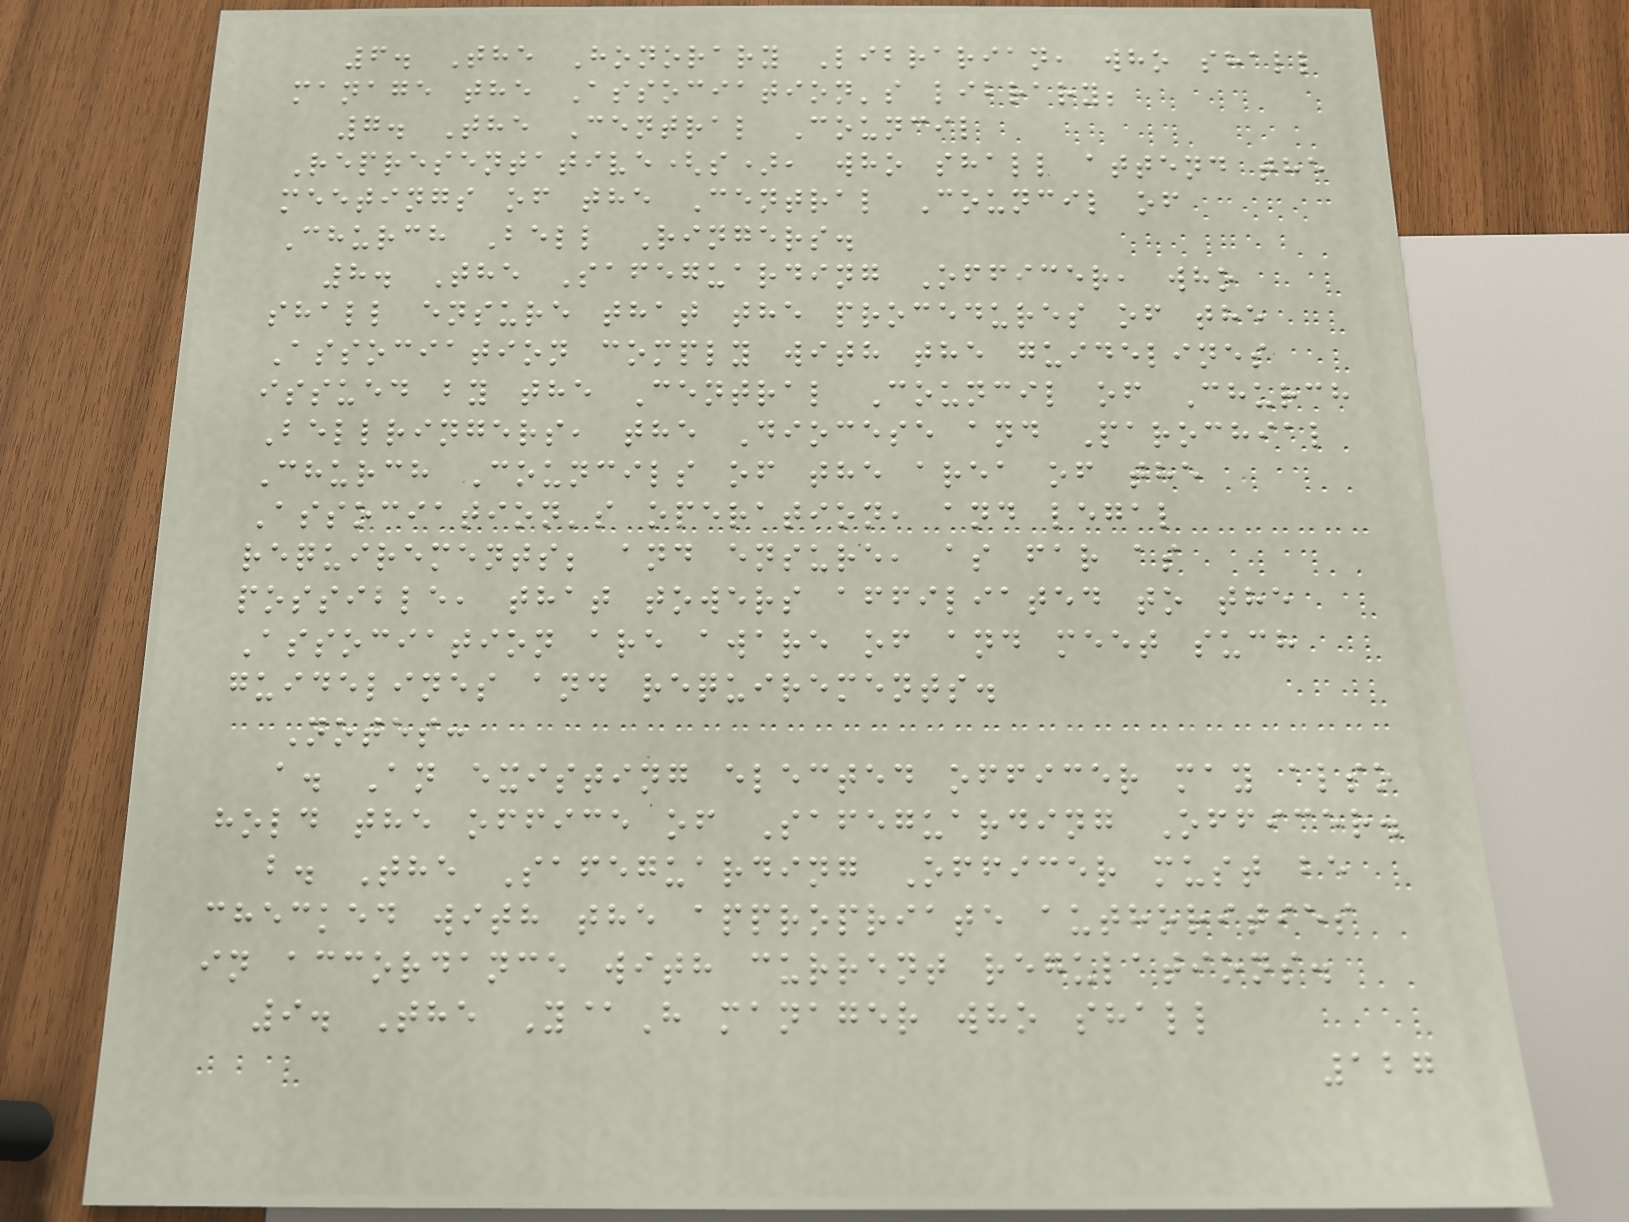6. The Honorary Librarian, who shall
manage the Association's library;
7. The Central Council
Representative(s), who shall attend the
meetings of the Central Council of
Church Bell Ringers.
8. The Safeguarding Officer, who
shall ensure that the procedures of the
Association comply with the guidelines
issued by the Central Council of Church
Bellringers, the Diocese and Parochial
Church Councils of the area of the
Association's operation, and legal
requirements; and ensure, as far as
possible, that towers affiliated to the
Association are aware of and meet such
guidelines and requirements.
Notes:
a. An existing elected officer may also
hold the office of Safeguarding Officer.
b. The Safeguarding Officer must be
checked with the appropriate authorities
in accordance with current regulations.
9. The Y@H manager who shall
127
